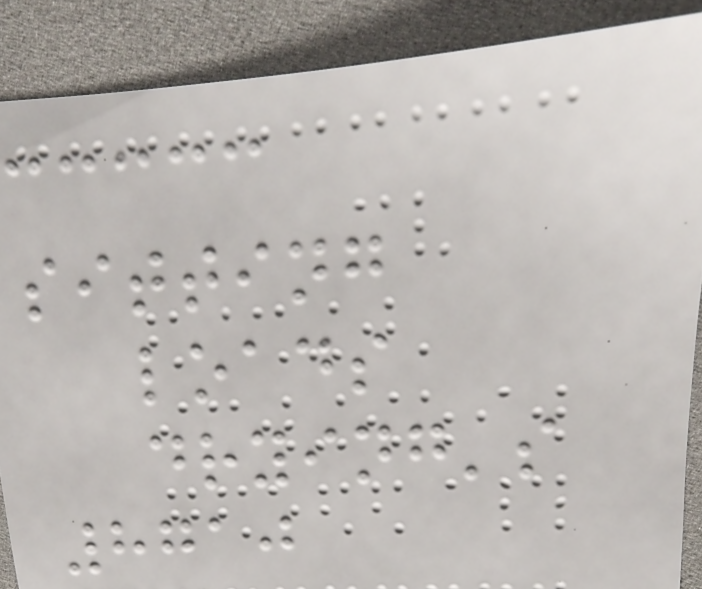sitting
loads
drying's
8710
